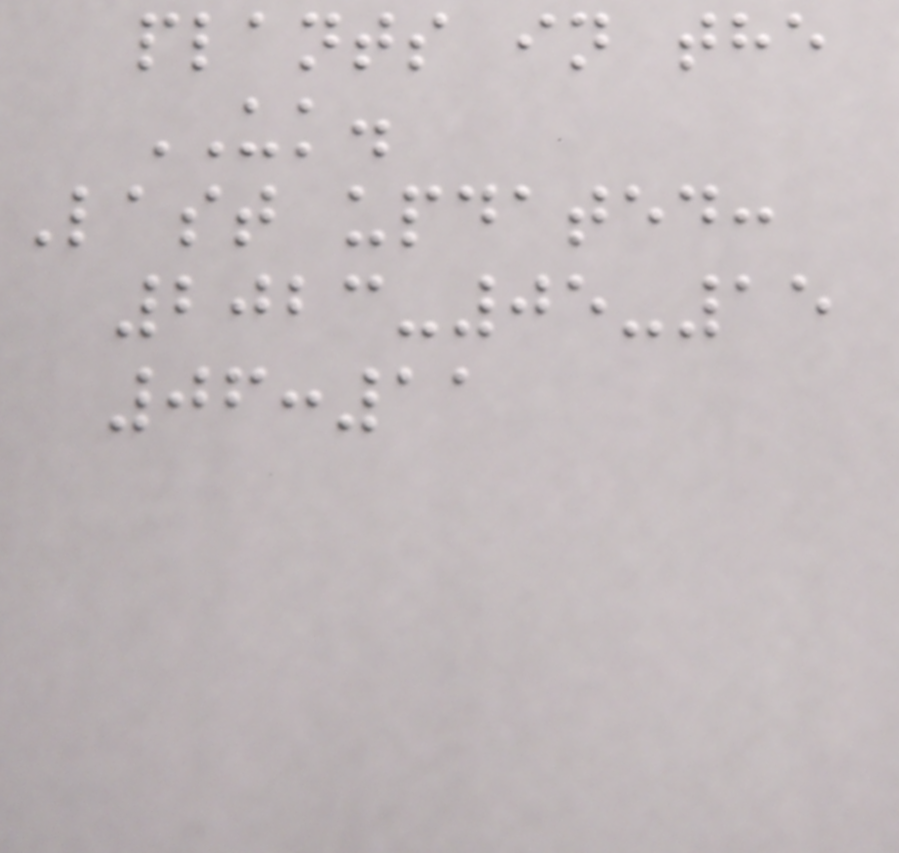plants in the
UK.
Last updated:
2023-05-15
06:11
